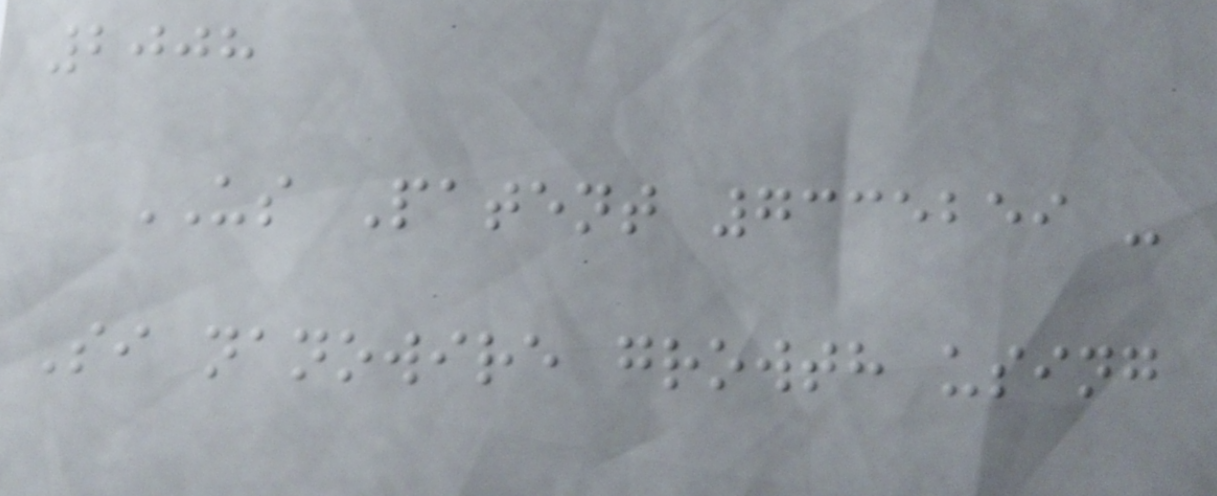2008
US Patent 7335259 -
Si nanowire growth using
